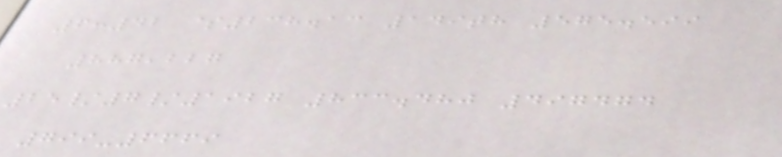6:42 $238.13 149th 575.599
887,227
25/7/1927 833.480 497474
799-6669
